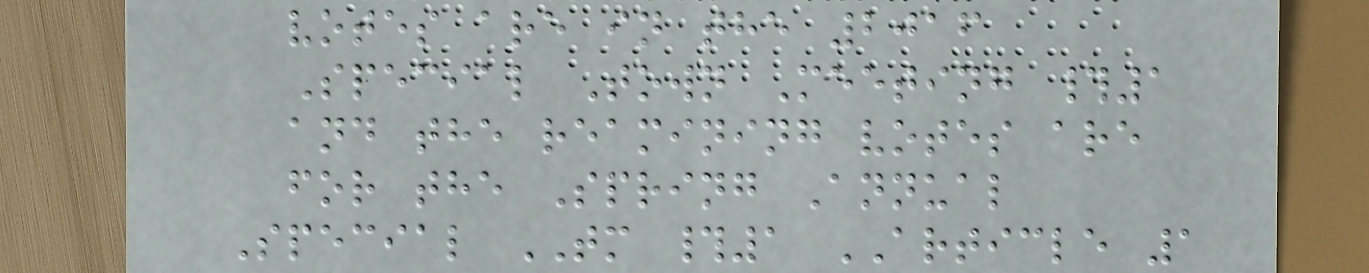votes are in the 2016
Special Town Meeting #1
and the reamining votes are
for the Spring Annual
Special TM #1 ARTICLE 1
